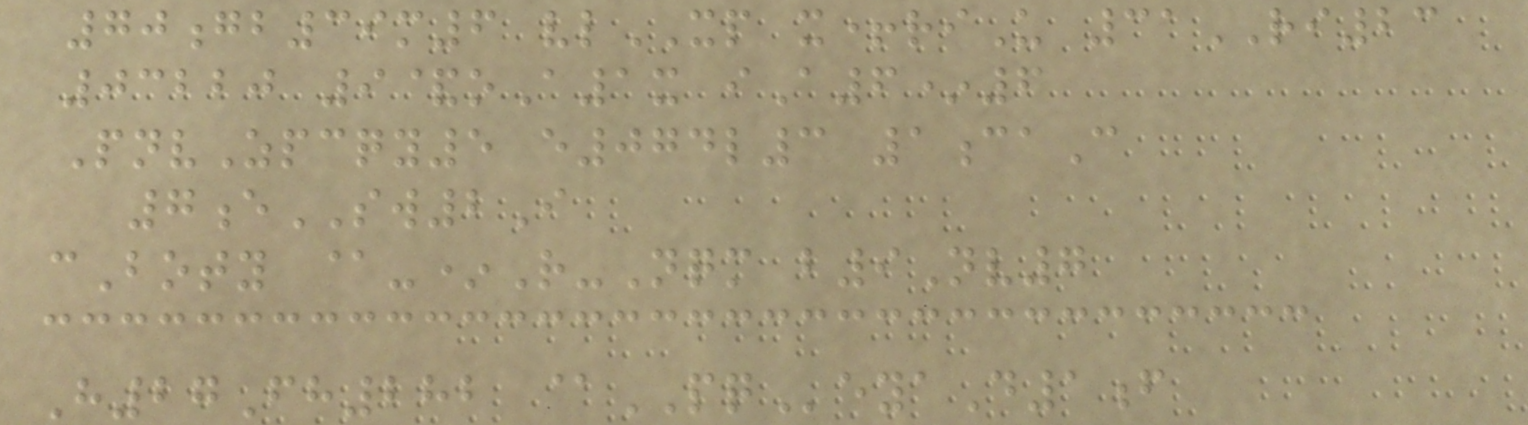70gb39m6 vlXP x+riU 31RI23
03220 9&oA1x iA6*6
PnvZpcqy5 e074l3 1caC
7eSW2I
cBoty @-*R-Nqm b9Nv7
H27Fh282 @PQeyaD1f
